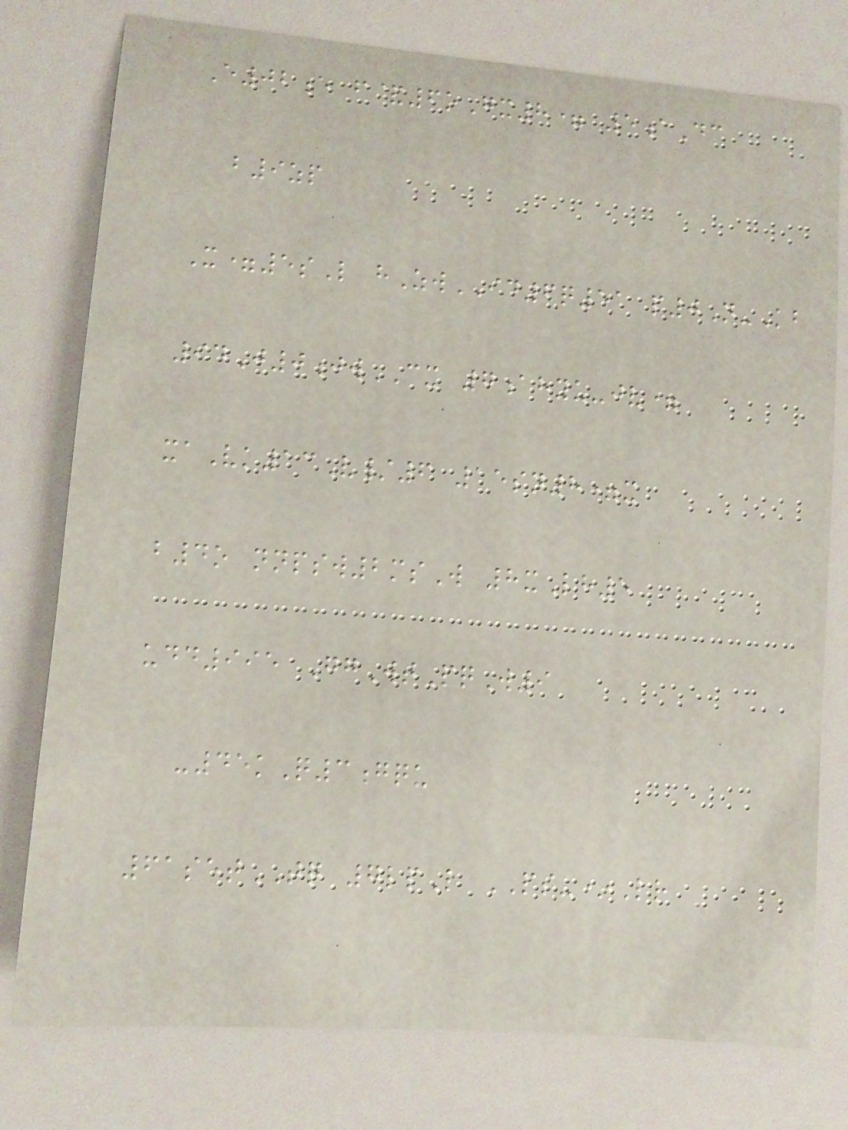E02e f&6oGx8= 5aDc
b9zp
X=5sL hZwID6q51 p0N-Kb
94J0jwCX 7ahyu-jv=
xaVk13V/6 15sn8=x
b4o nnpsw2msW 8xLh5
udd995 GgWtPqW9
-45kQ3gqu
61setTQ 7lpL PS-*Lr
